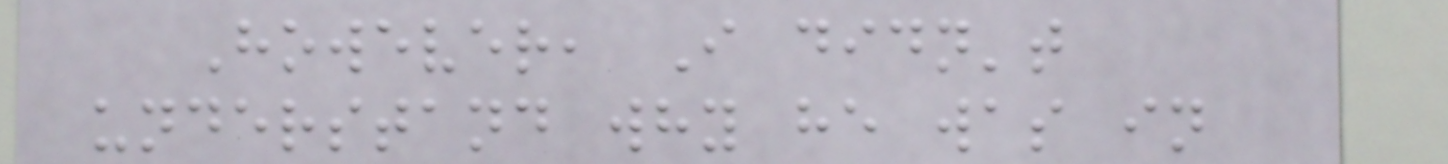However, I didn't
understand why he was in
